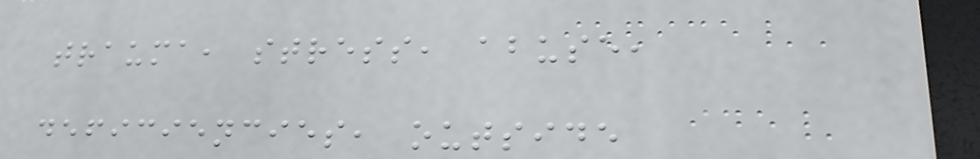trauma, stress, abuse,
deficiencies, outside
